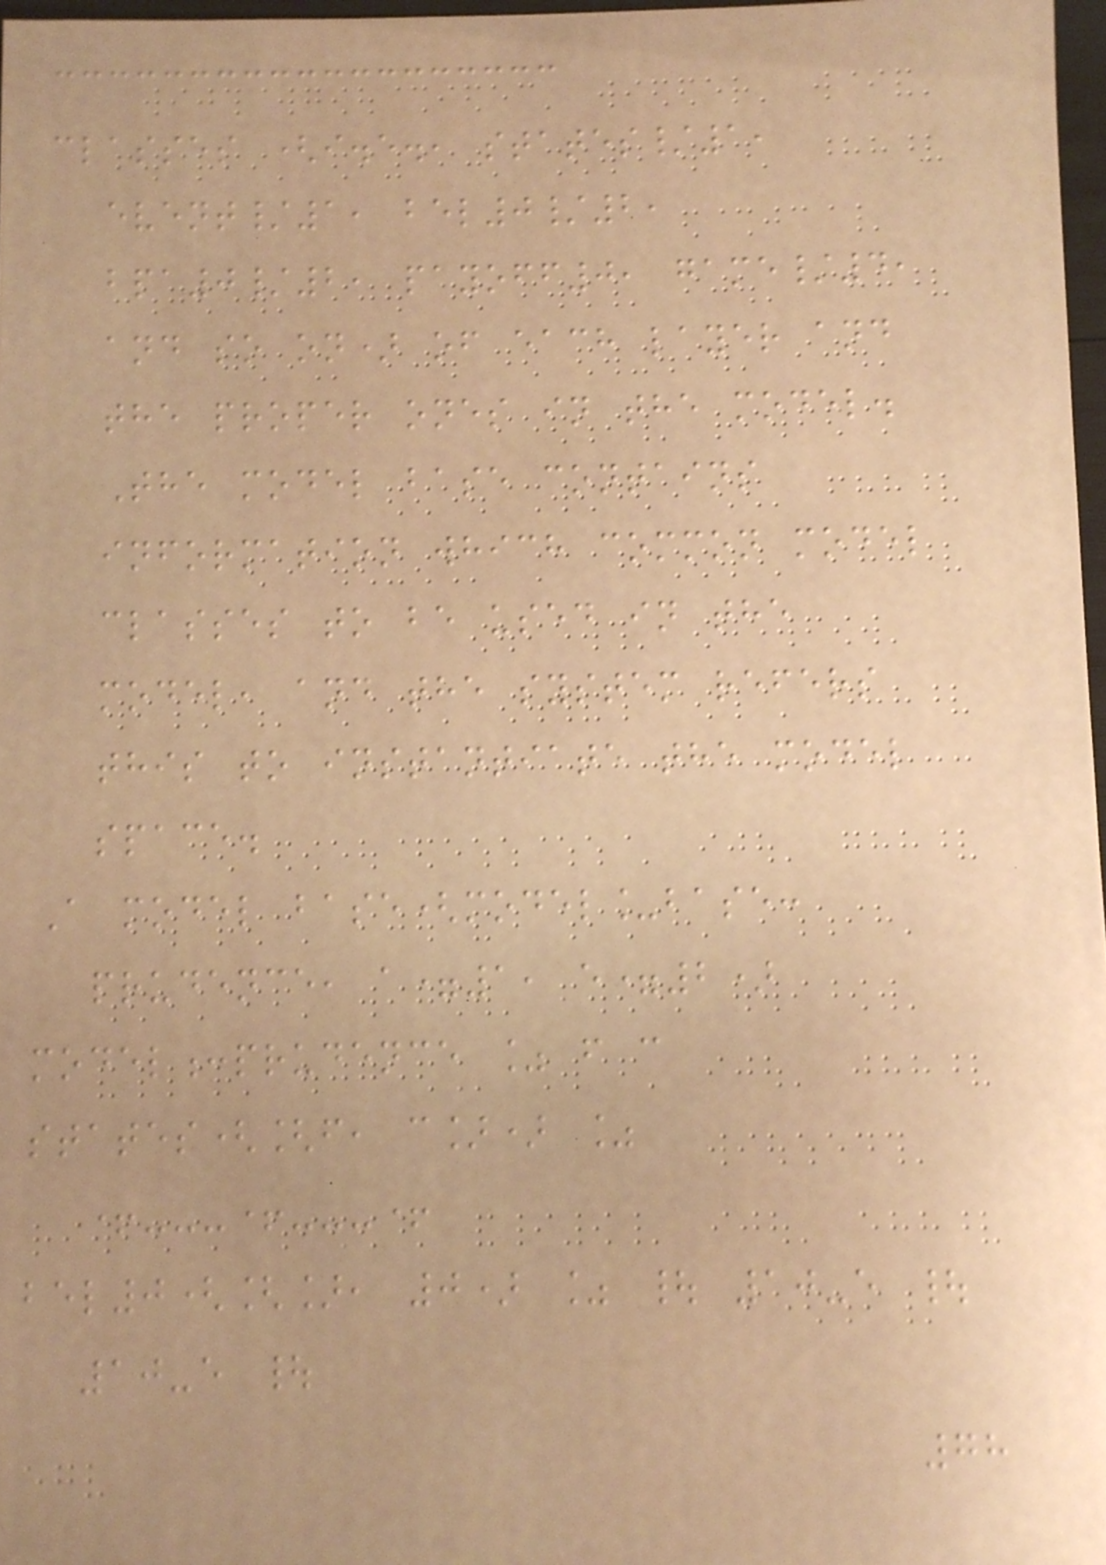classes (i.e., states/1,
event/1, bel0/2,
bpa0/2, payoff0, game/4,
and so on) of each layer and
the proper ones in the model.
The model base contains
information which common model
classes to be used in the
model, and the system refers
this to instantiate the model
space.
A model base(model_base:
prudence, a=1, e=2)
model:prudence % f c
states([f, c]) %
+---+---+
bel0([], 0) % | 10-e |
10-e |
78
